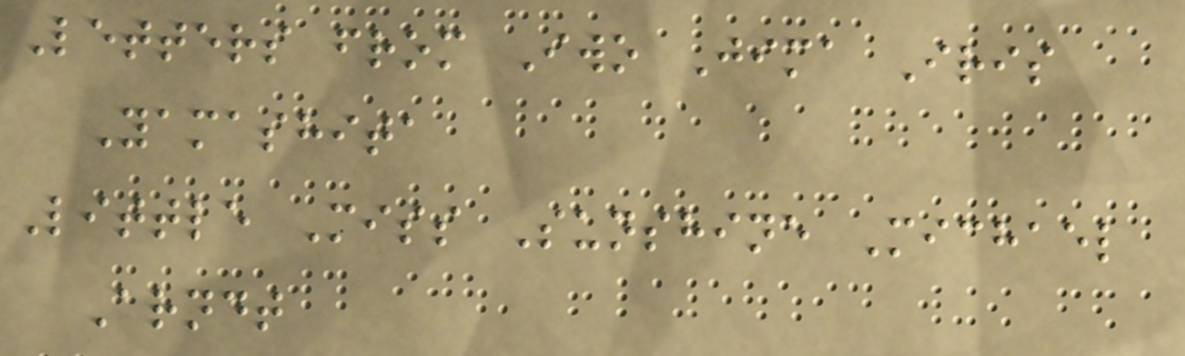Letters from Iwo Jima Iris
Yamashita
Little Miss Sunshine Michael
Arndt
